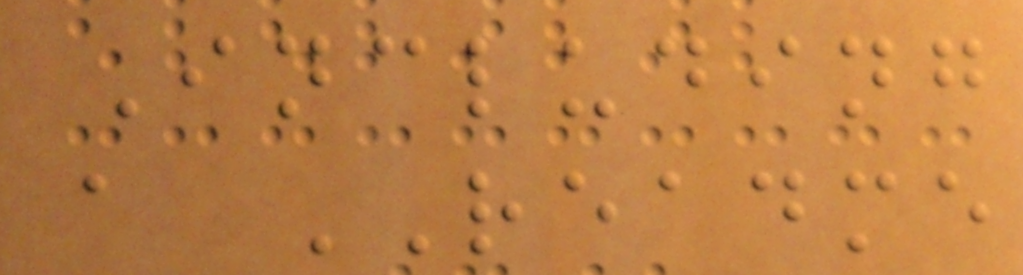Including
a README
